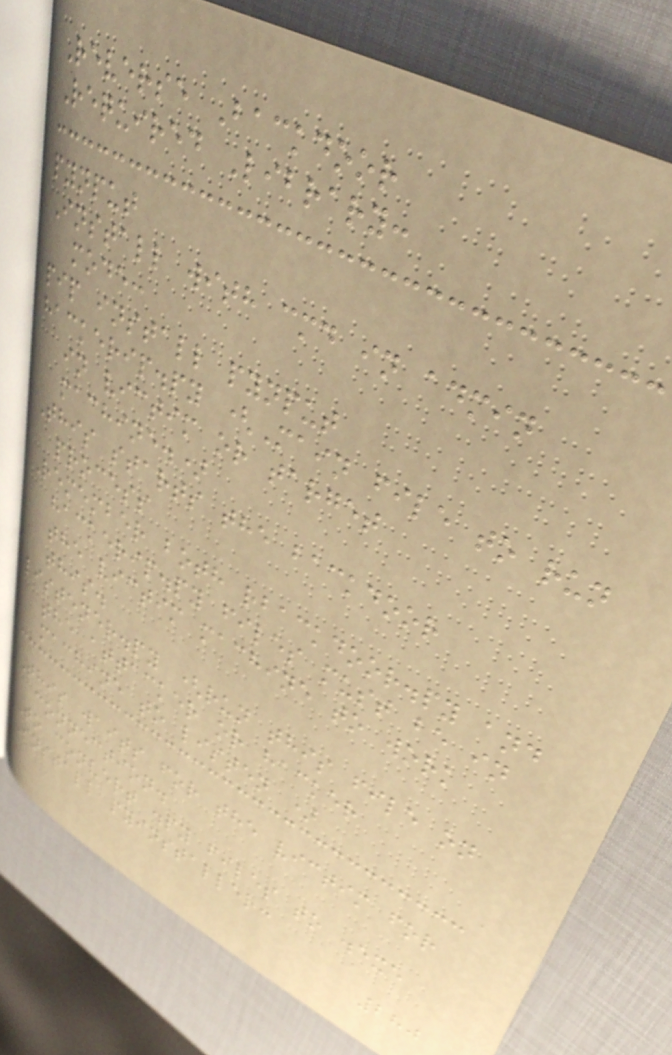Reverse Backdoor
Required Library:
pynput
Install with cmd in admin
mode:
pip install pynput
hackerip.py (Main file to run
in victim or target
machine.)
This starts the backdoor
process
Remember both rbackdoor.py and
hackerip.py files must be in
the victim machine to work
this.
listener.py (run this file on
the attacker or hacker
machine to listen )
This waits for the victim for
connection.
To convert .py files to .exe
Install pyinstaller:
280
